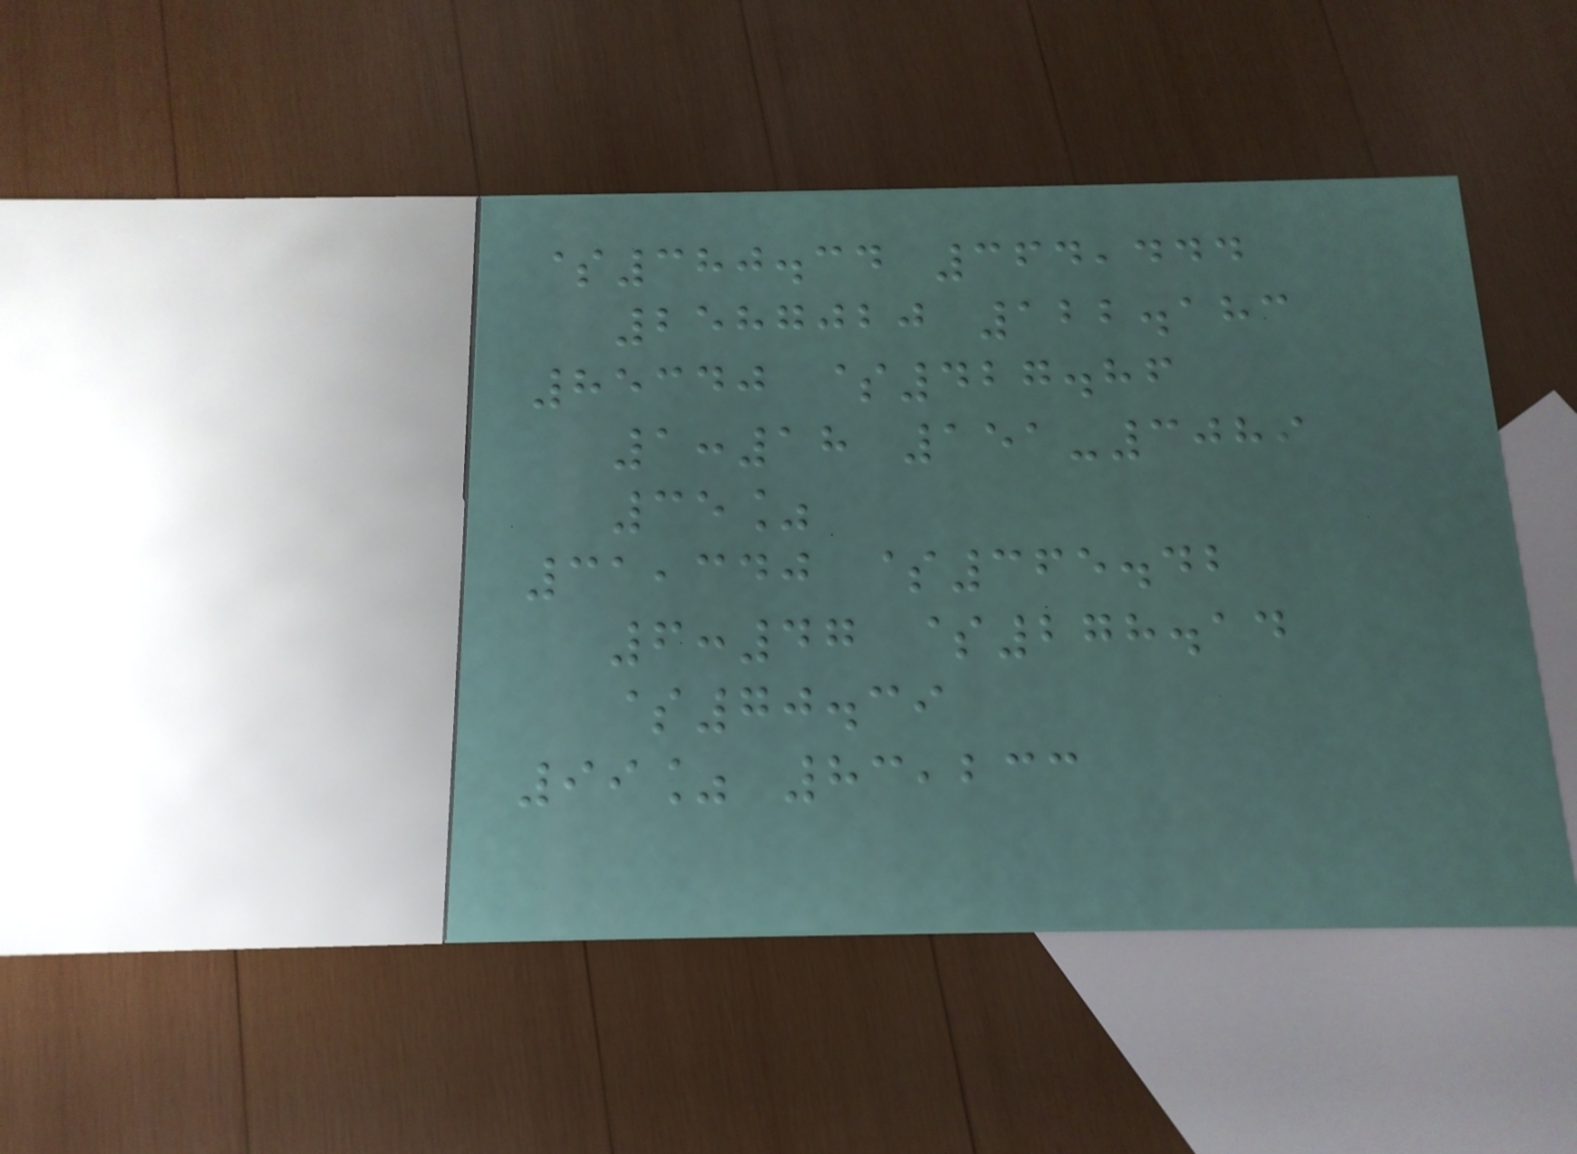$380.34 364,444
2587020 122.183
85340 $427.86
1:18 151-3089
35%
31,340 $365.42
6:47 $278.14
$70.39
99% 83,233
